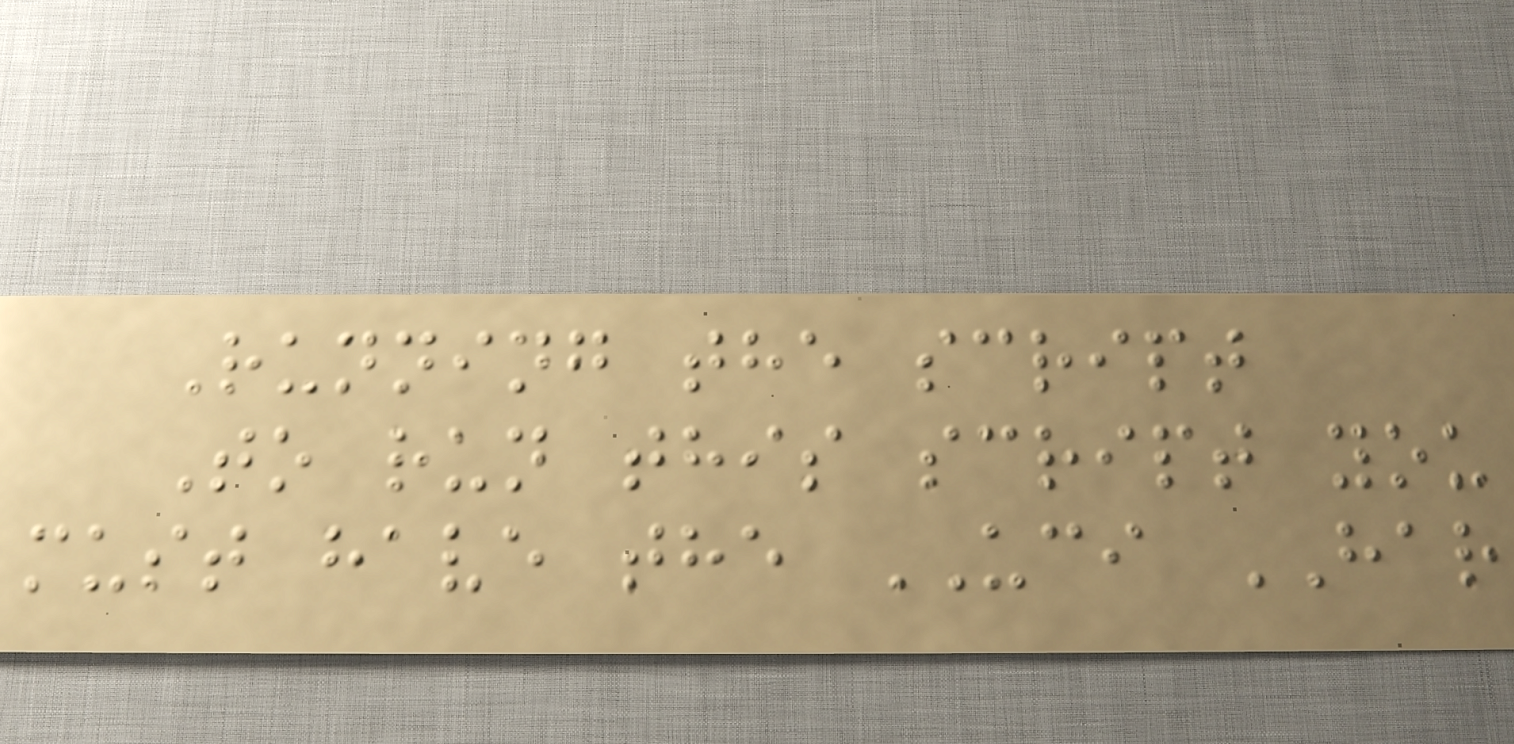Running the script
To run this script you
must have the UCI HAR
